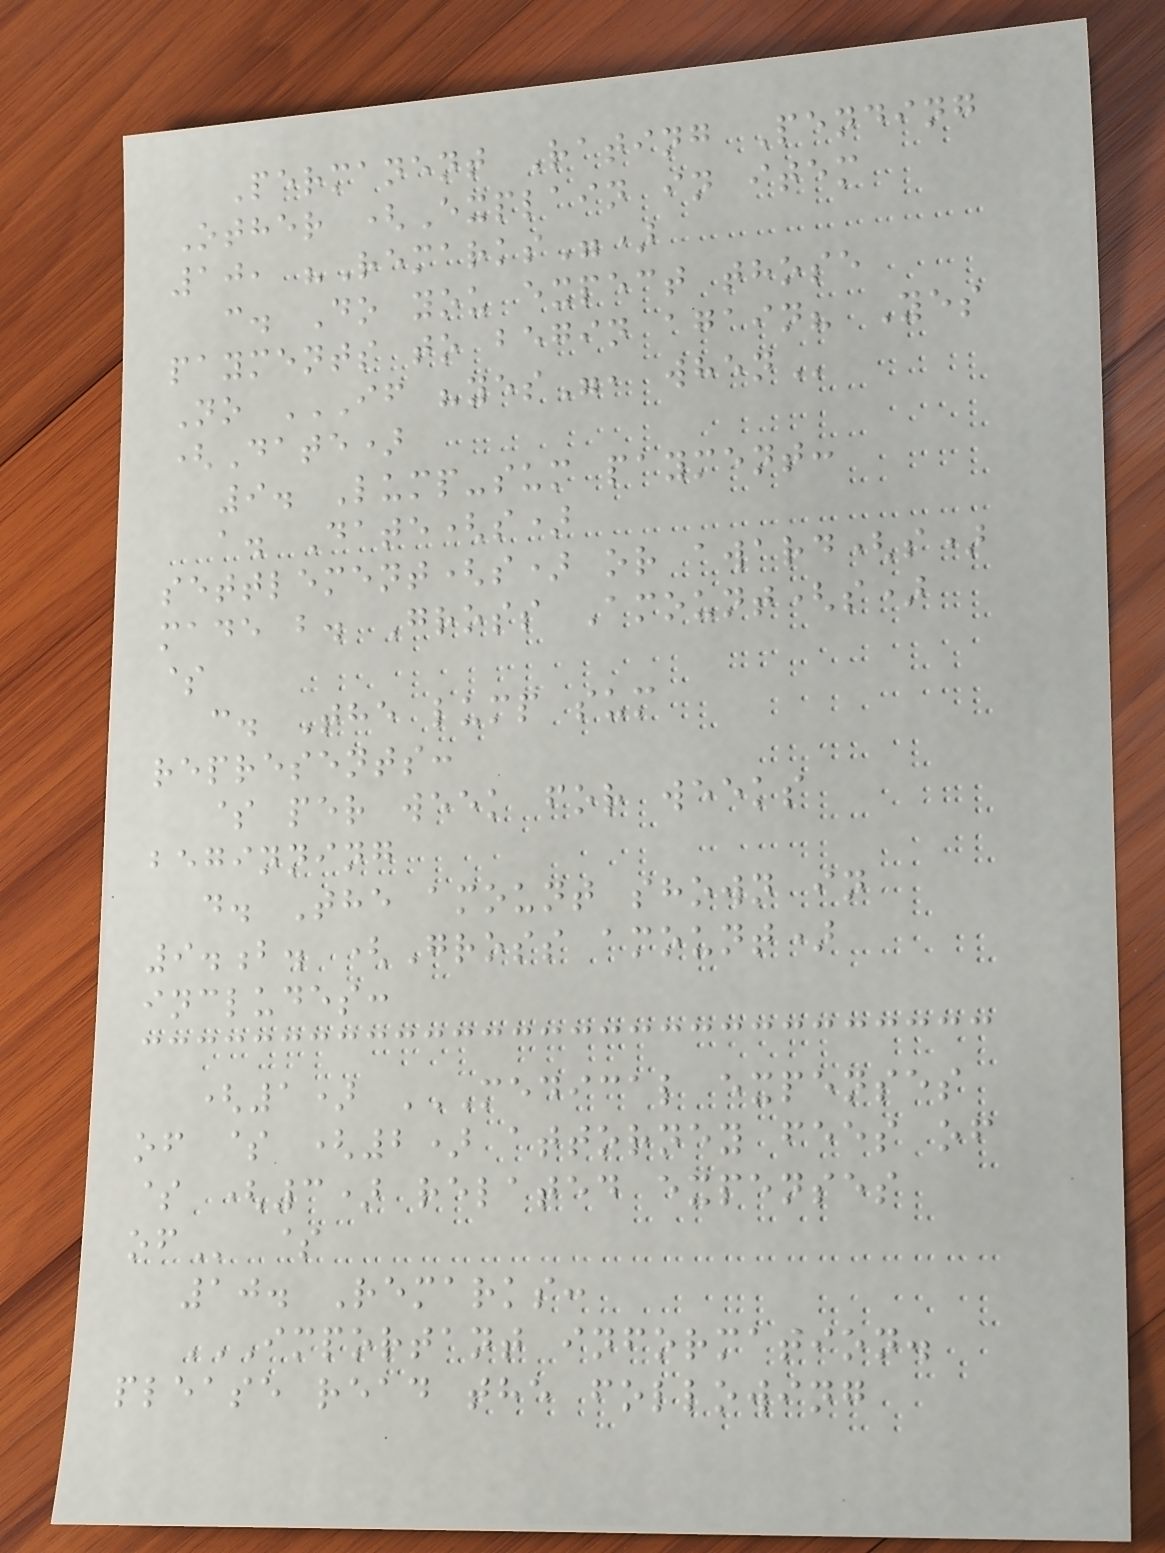Permanent Rating Pending
Other (Explain in item
10, "Remarks")
c. Do you expect those
payments to begin again? Yes
No IF "YES", WHEN
(Date)
9. Lump-sum payment:
a. Date(s)
settlement(s) or award(s)
made b. Gross Amount(s)
$
c. The lump sum
represents:
$ per week for weeks
beginning
d. The amount shown in
9.b. (Gross amount)
includes:
(1) MEDICAL EXPENSES
OF $ (2) ATTORNEY FEES OF
$ (3) RELATED EXPENSES
OF $
10. Remarks:
IMPORTANT INFORMATION.
PLEASE READ THE FOLLOWING
